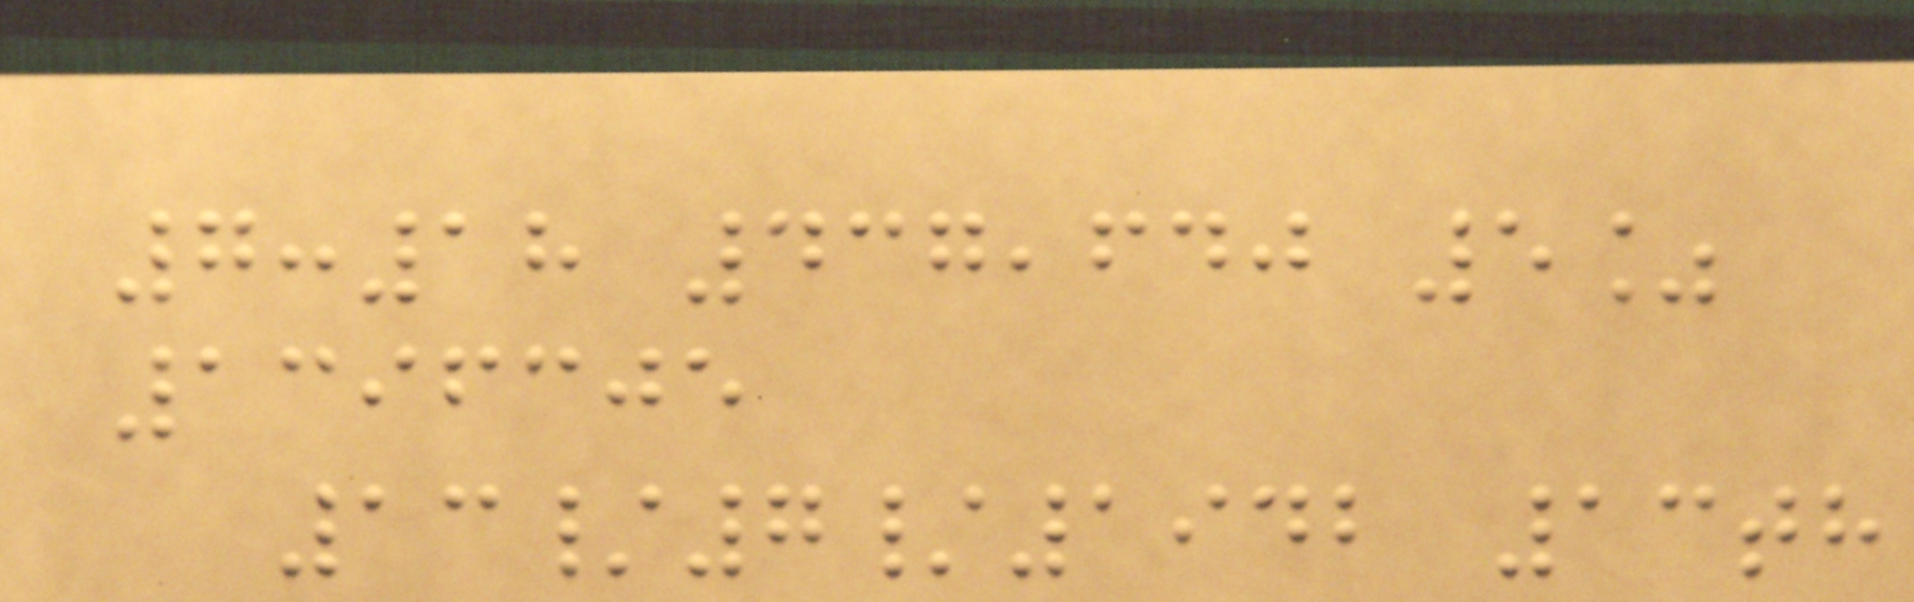7:18 437,640 5%
1396305
13/7/1942 13th
